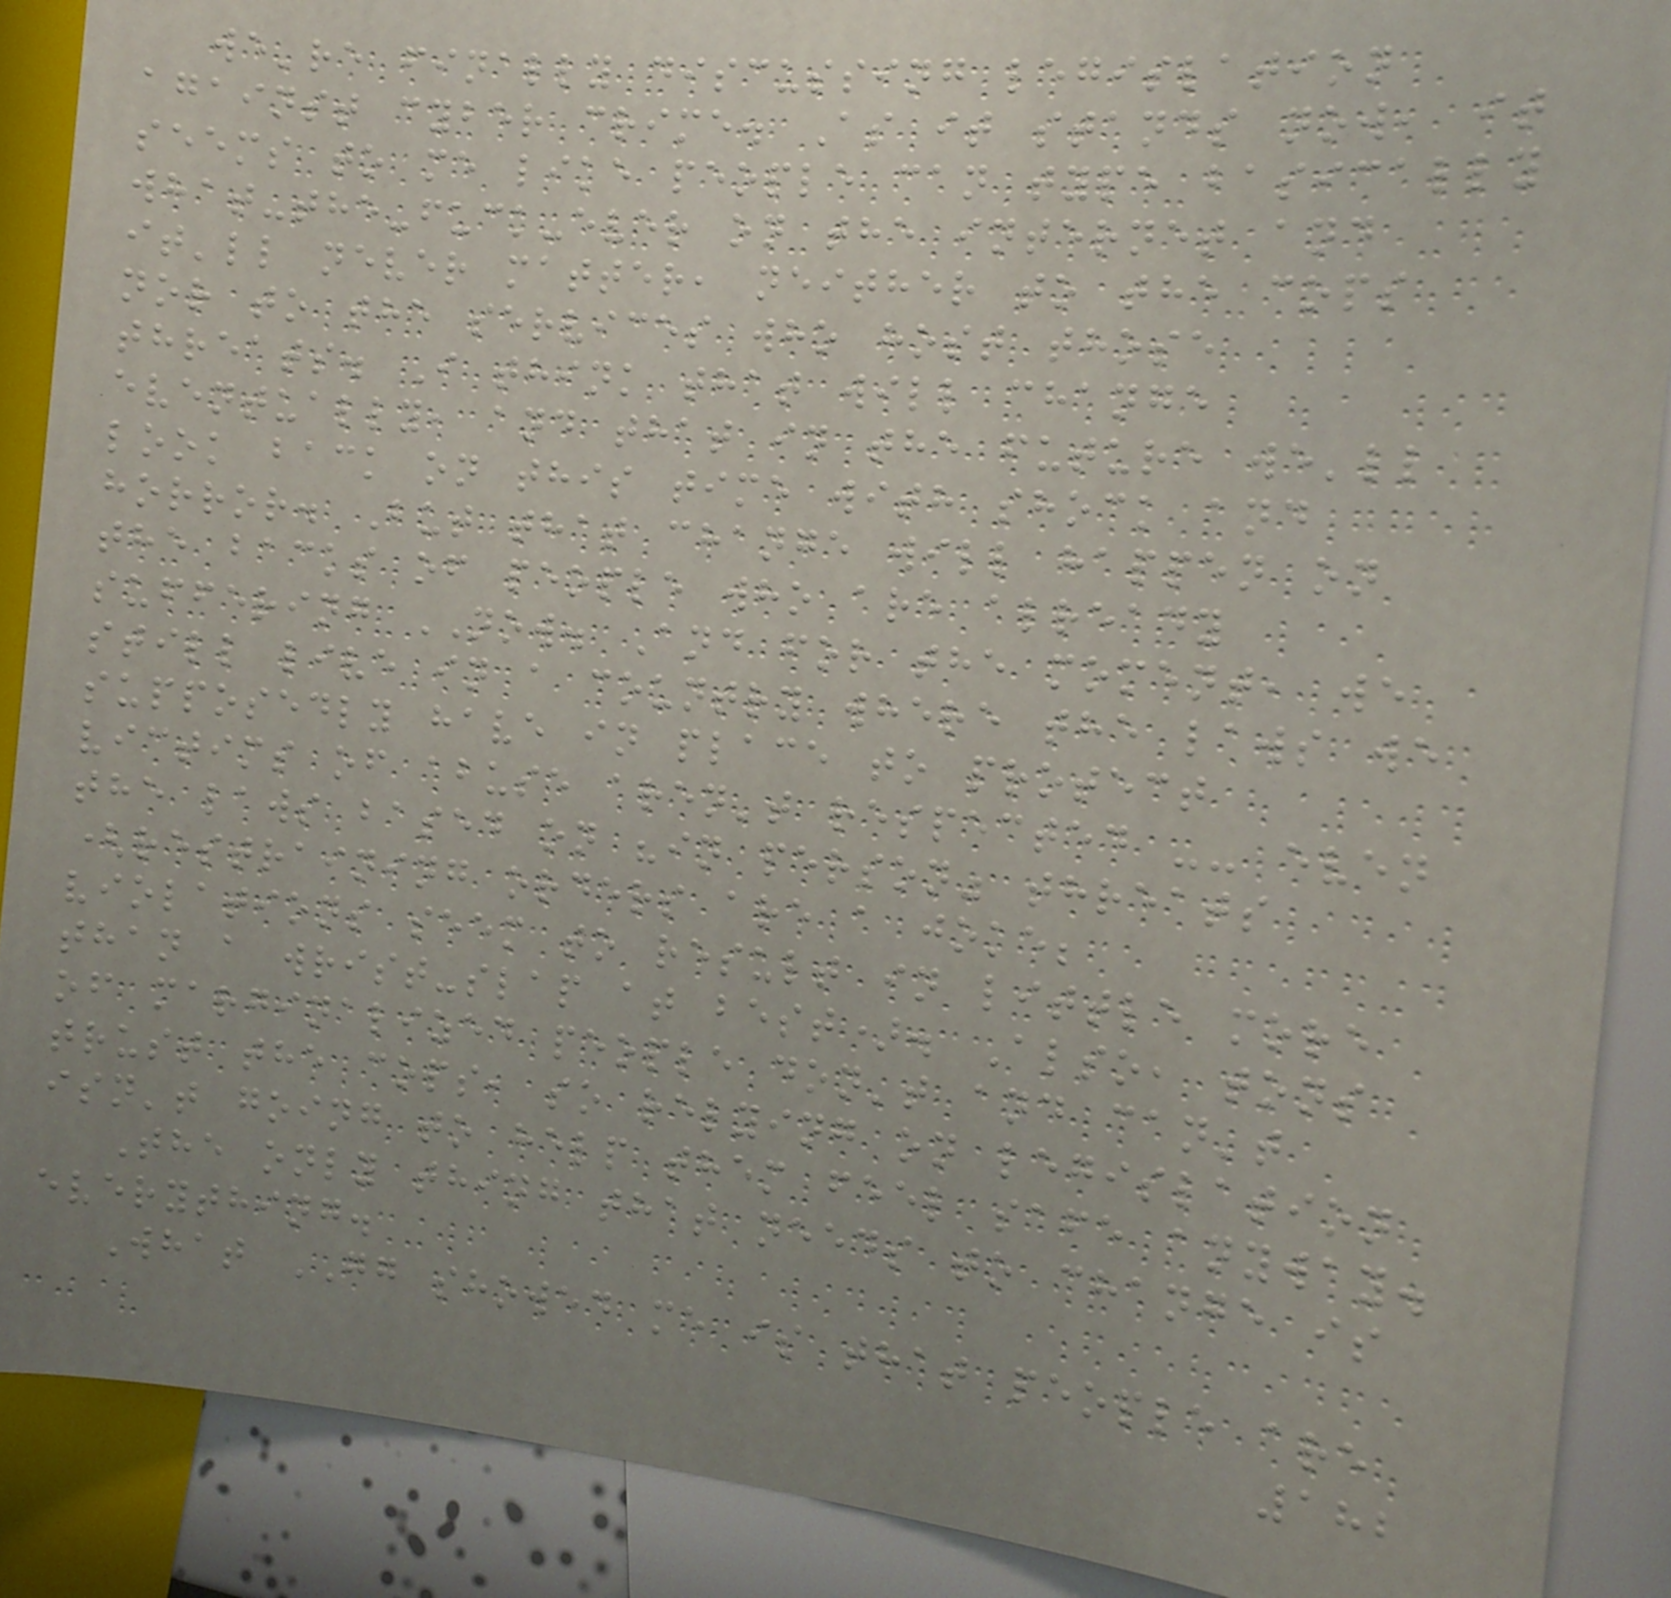we're finally discussing legislation
against cyber crime. As it stands now, it
seems to me like people can type basically
what-the-fuck-ever on the internet and
it'll never matter, neither to the cops
nor to the services who host those
threats. I think that will change
eventually, and that in the future we'll
look back on this time with shock and
horror. But that change will happen on
the backs of people who are already
suffering NOW. And for the moment, we
still live in a country where the laws we
supposedly have in place to protect
victims of abuse aren't respected -- even
the laws based on "in person" threats
(restraining orders are a joke;
violations seem to result in little more
than a wrist-slap at best). Also, tons
of marginalized people don't and can't
trust the cops, so relying on legislation
isn't going to help them feel safe anyway.
The only thing that needs to change is
everything.
What GG showed me is that people are
182
